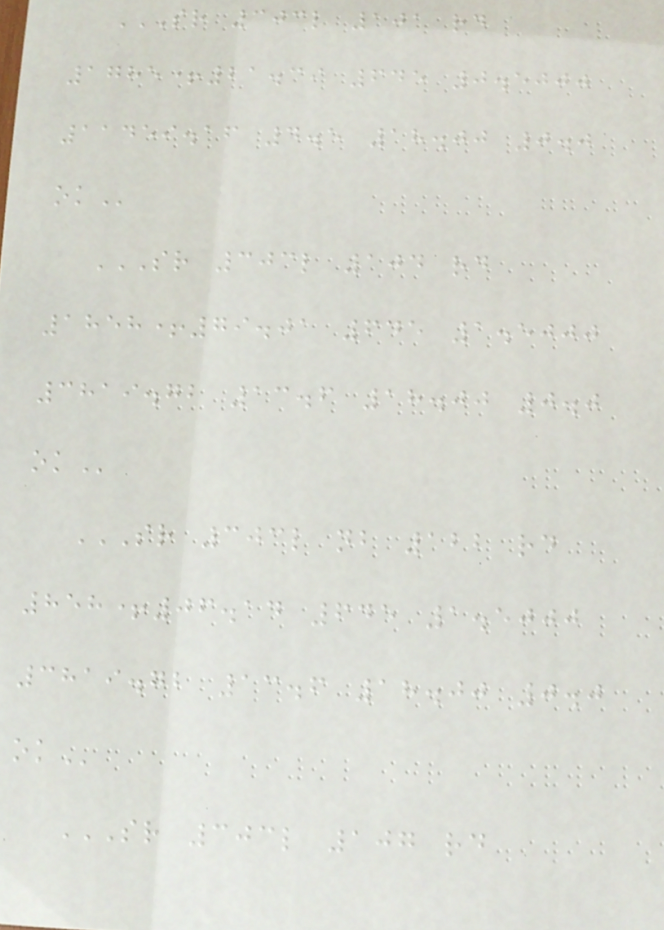SR 303L 101 RD
1785+21.39 645 0.5000
11459.16 4.5 18.00 0.0
OK
SR 303L 104 RD
1858+79.01 645 1.5000
3819.72 13.6 18.00 0.0
OK
SR 303L NB 122 RD
858+06.14 645 1.5000
3819.72 13.6 18.00 0.0
OK
SR 303L 107 RD
